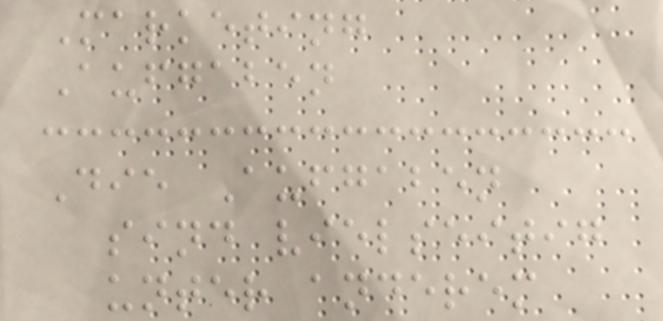Marketing
Aufgaben
Die Aufgaben
sind vielseitig
unter anderem
